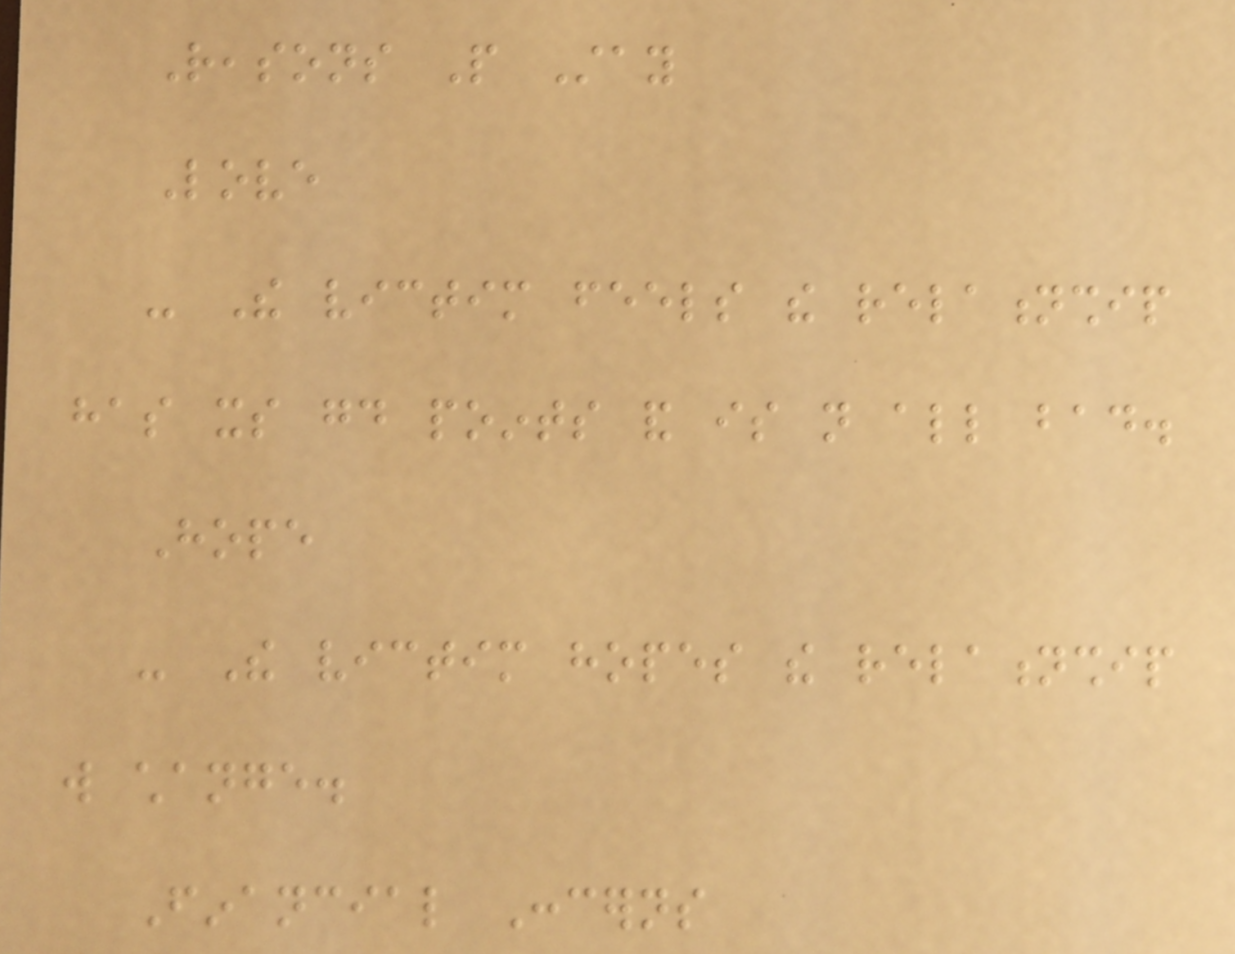Reasons People Stay
Love
- The victim feels the relationship
has its good points and is not all bad.
Hope
- The victim hopes the relationship
will change.
Financial Concerns
